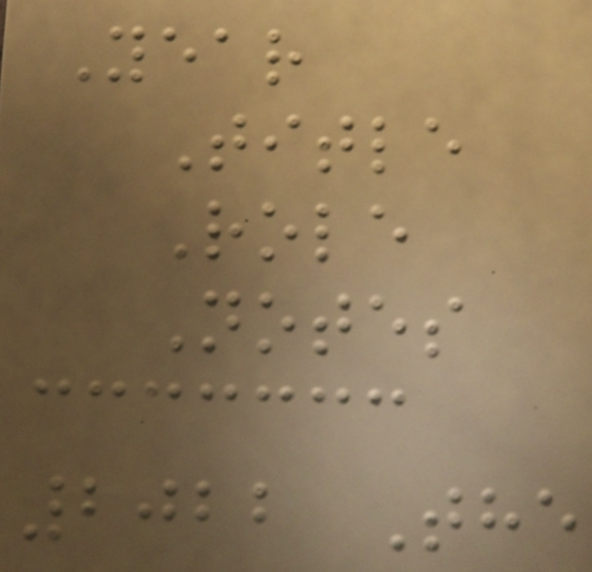Year
Title
Role
Notes
2022 The
